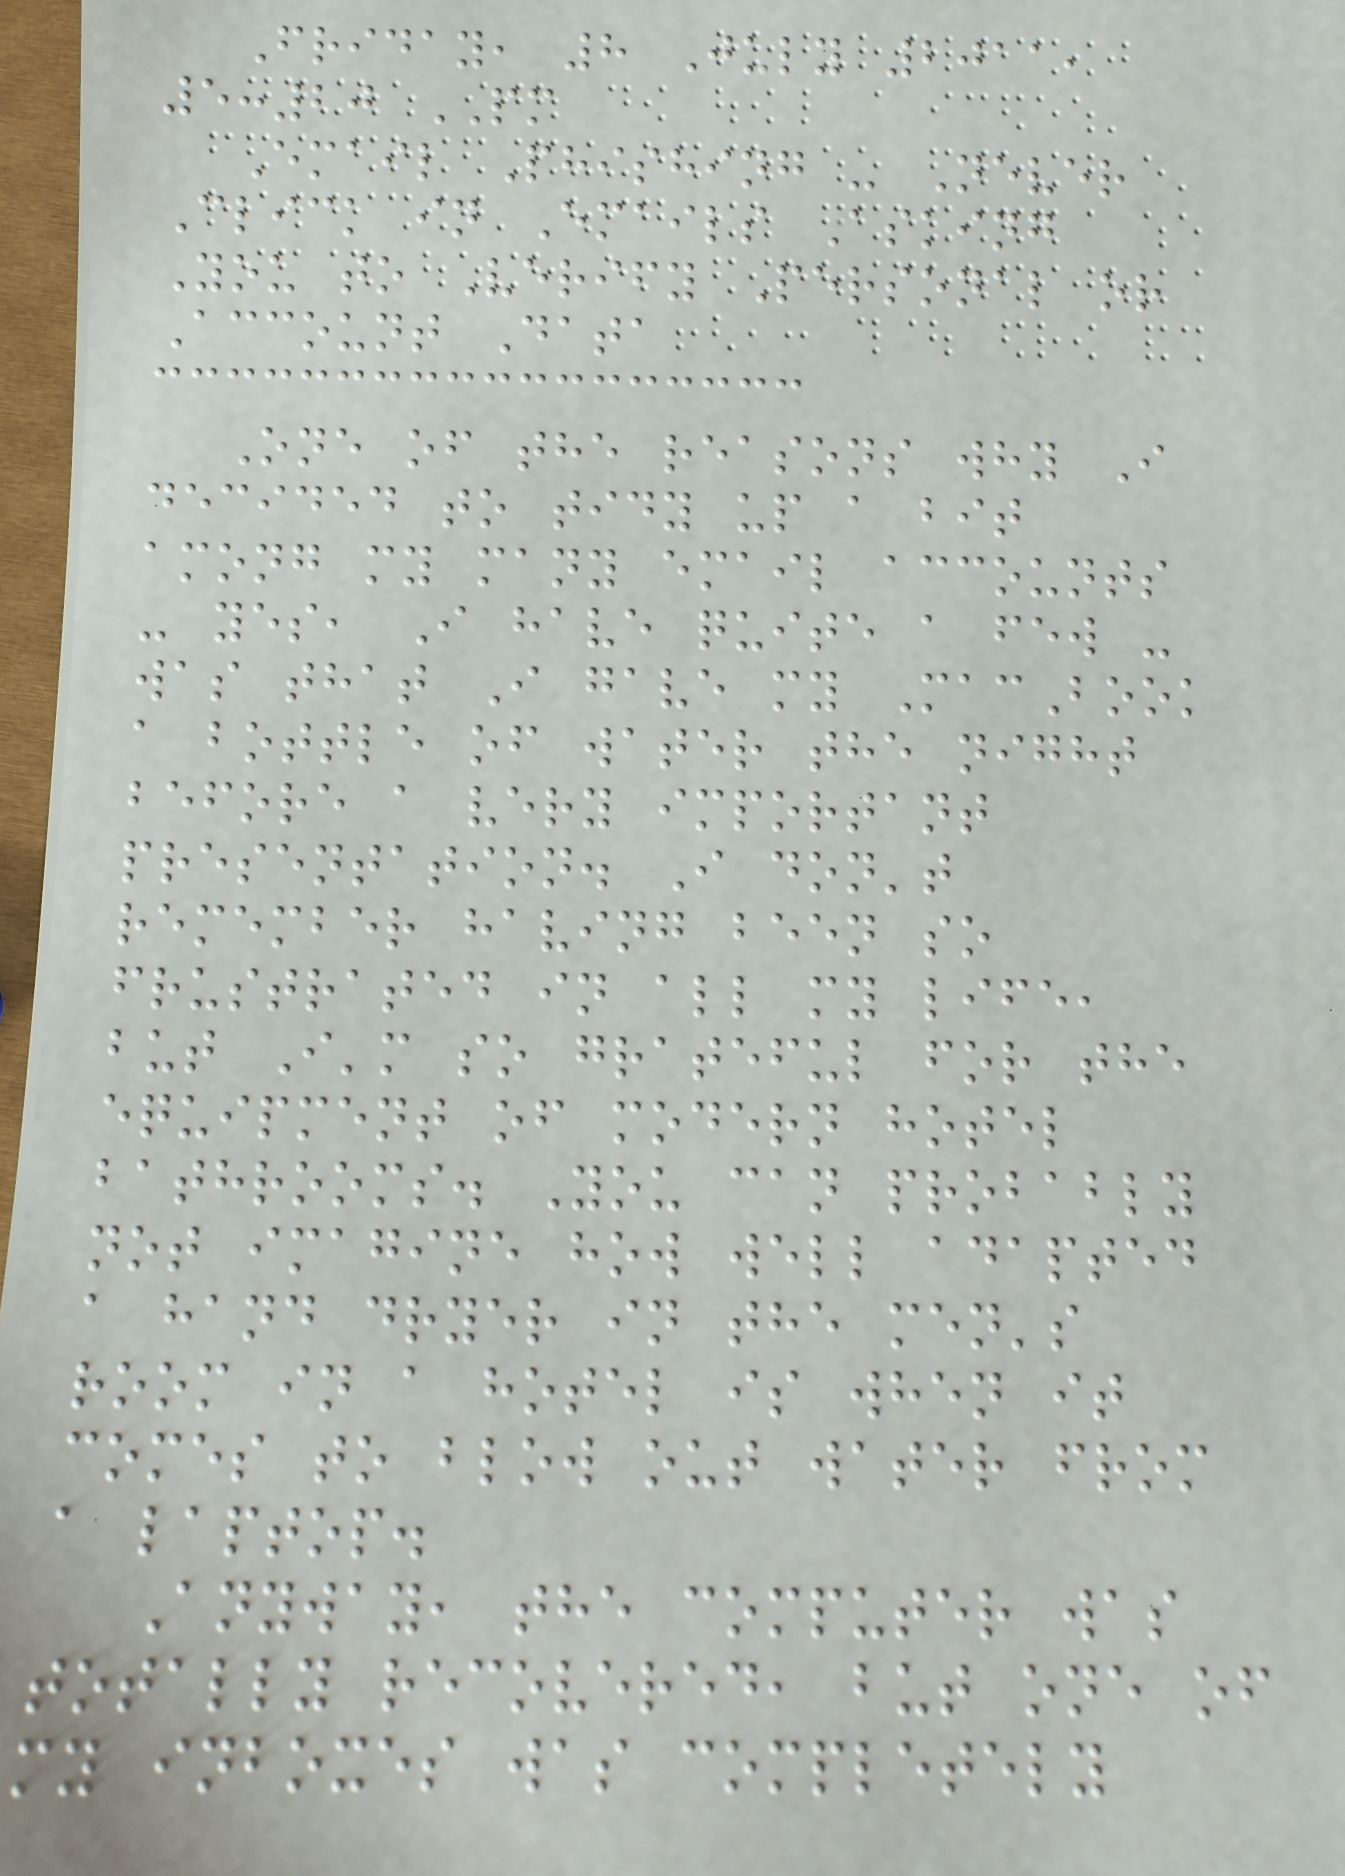Friday, 8 July 2011,
5:20 PM
Email Phishing - Never
Click in Emails Asking
You to Verify Personal or
Account Data
One of the reasons why I
decided to tidy up a bit
among my many email accounts
- yes, I have quite a few -
was that I gave my MacBook
a bottle of water the night
before a very important
presentation. I don't
remember having been so
frustrated in all my life,
but I'm so grateful for the
equipment of modern hotel
bathrooms. You can probably
not imagine how well adapted
a hand dryer in the men's
room in a hotel is when it
comes to blow out water from
a laptop.
Anyway, the computer was
totally recovered, but one of
my inboxes was completely
